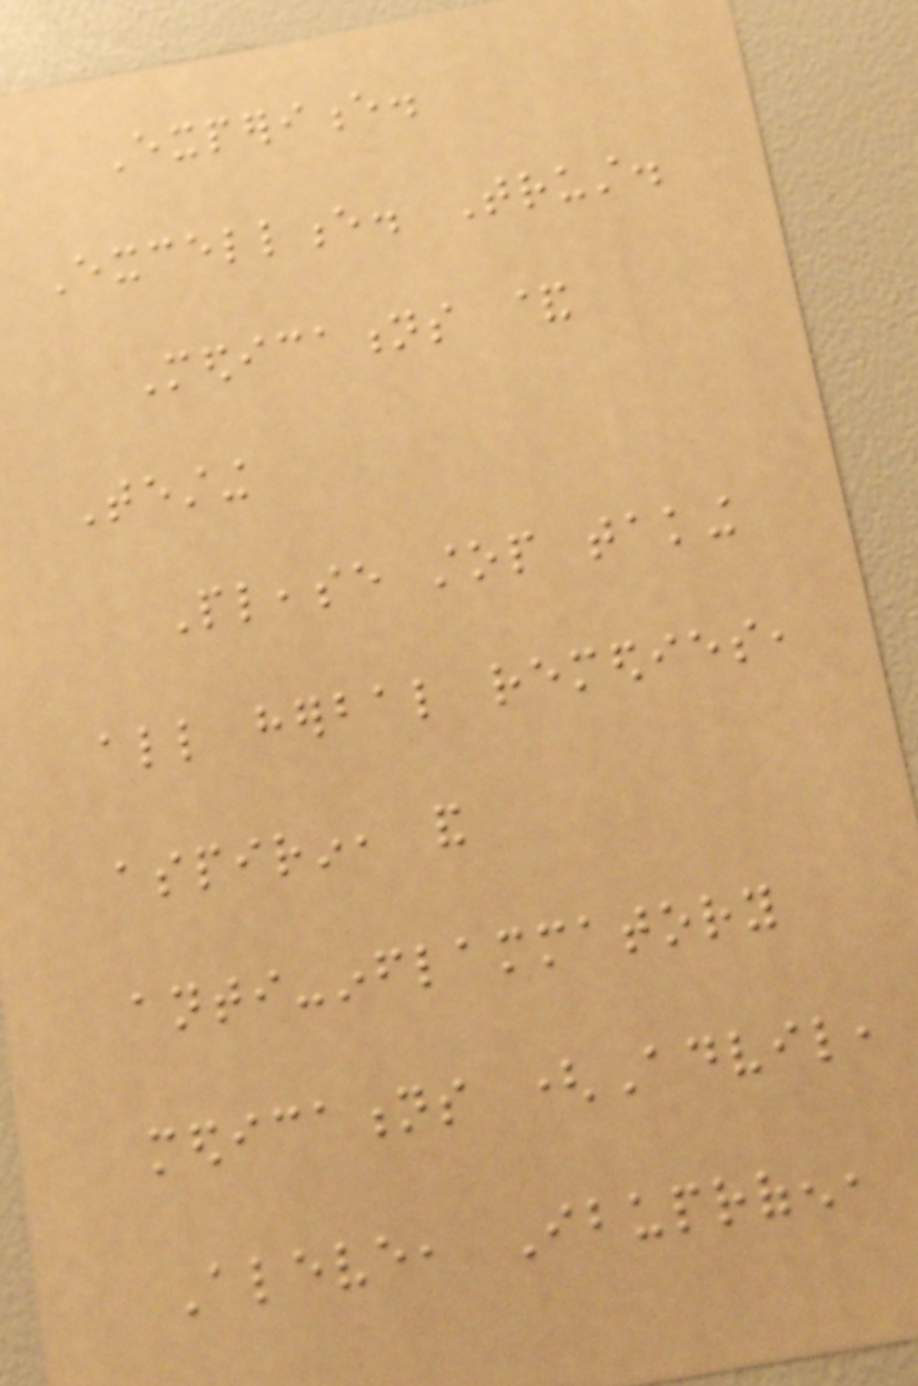Experience.
Excellence. Trust.
Medications &
Testing
Please stop taking
all herbal remedies,
aspirin, and
anti-inflammatory
medications (Advil,
Aleve, Ibuprofen,
